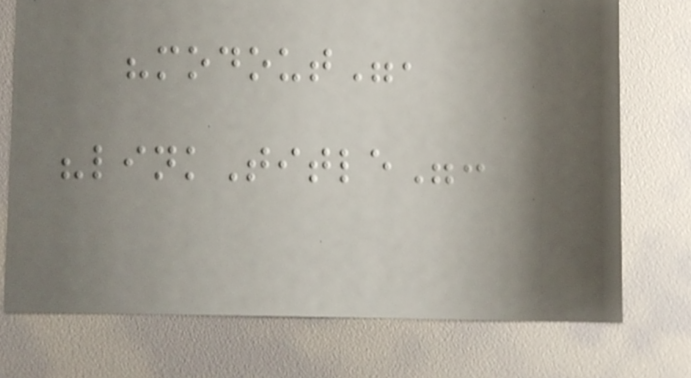"modout",
"linkTitle":
